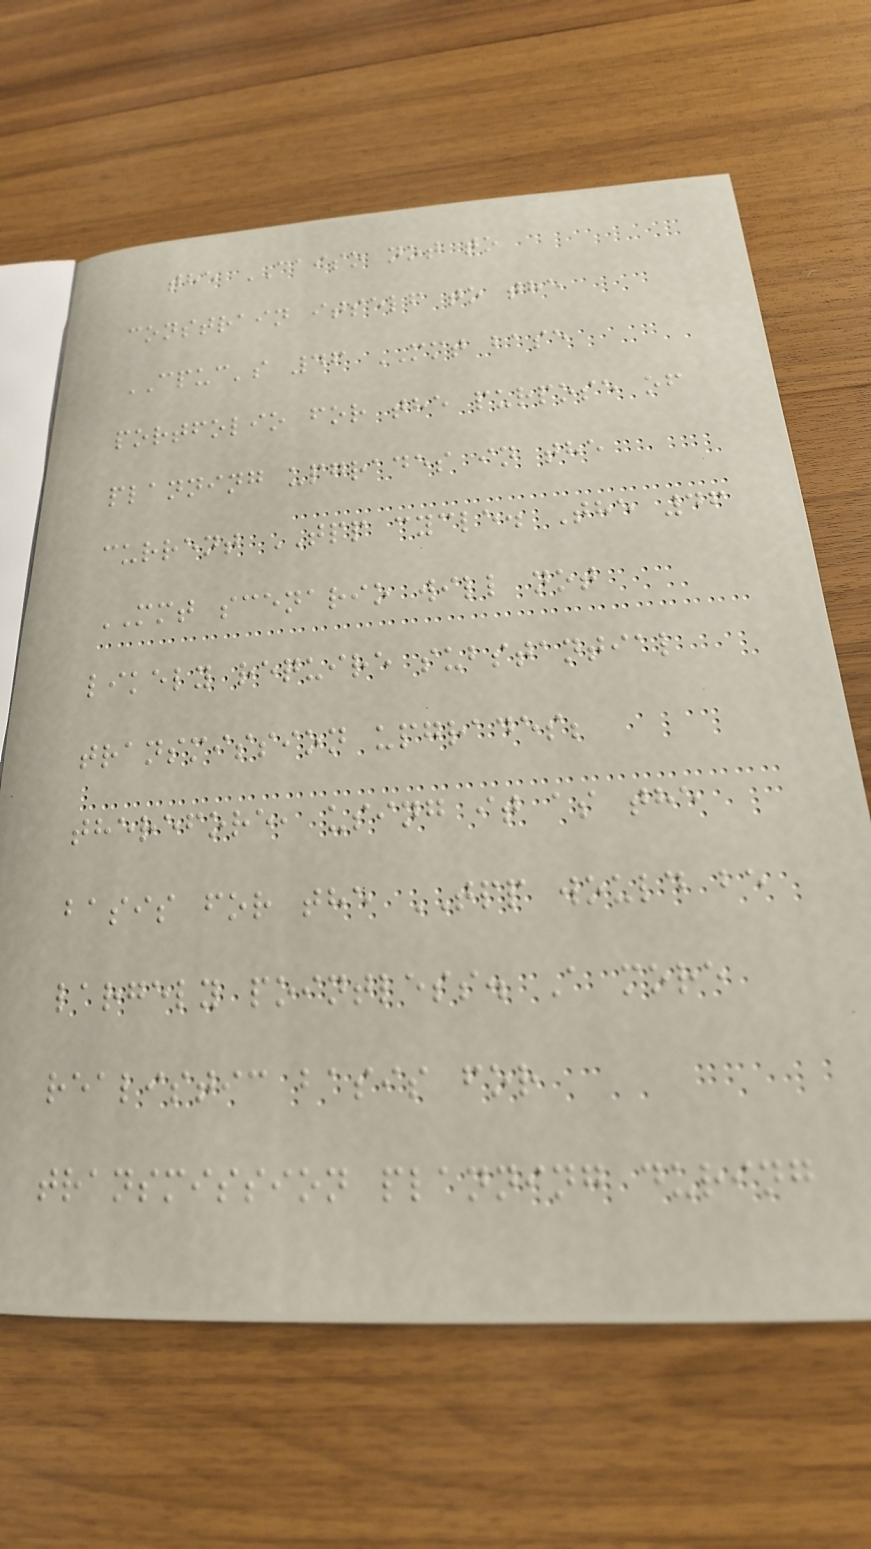the CAISO not to
constrain itself to the
CPUC's 46 MMT base
portfolio for the purpose of
planning upgrades in the
current TPP cycle. The 46
MMT scenario will not
likely require substantial
transmission upgrades;
therefore, using it as the
basis for the TPP would be
largely pointless. A more
realistic basis for
transmission planning during
